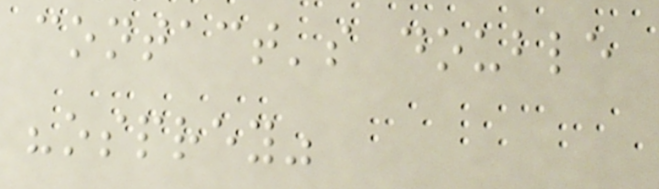contact's double
"osprey"
